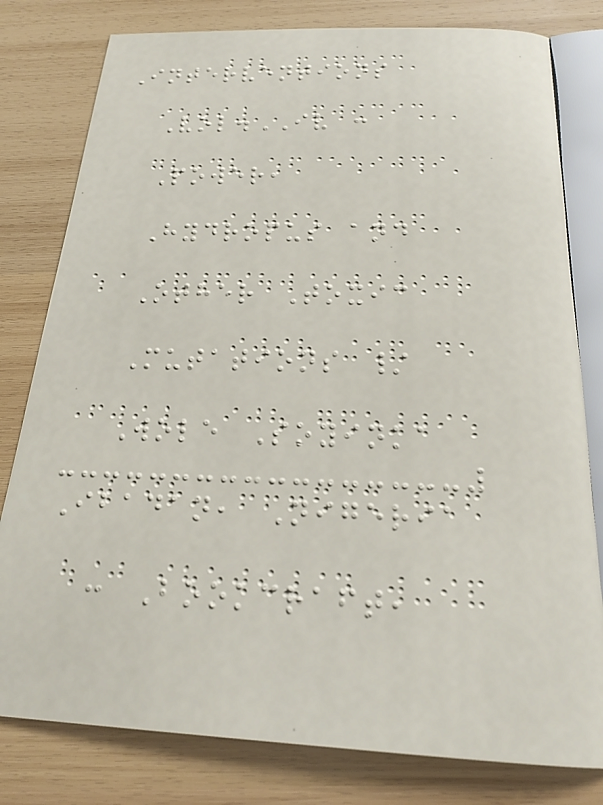Interventions
Vol.IV :
Power,
Hydropus and
Other Toxic
Mutations /
Wole Soyinka
Ibadan, Nigeria
: Bookcraft,
